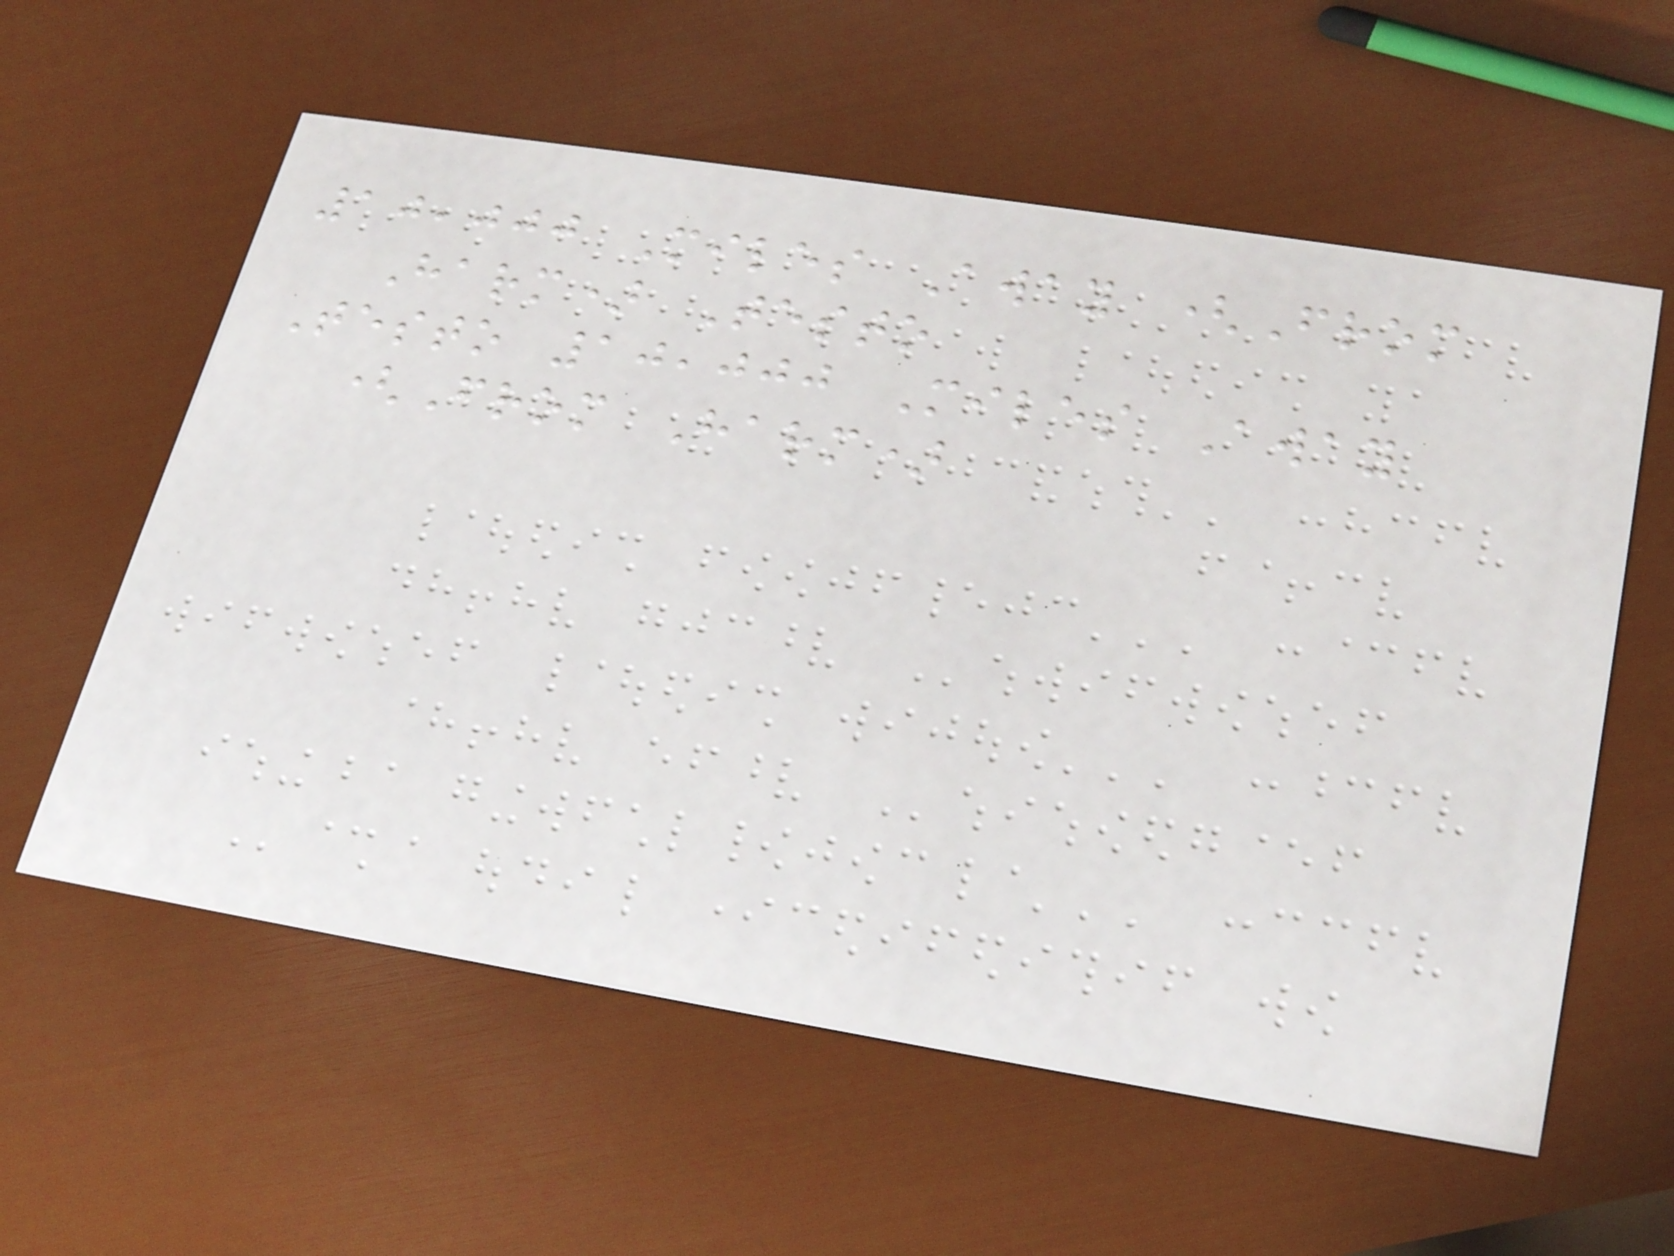10,000 Miles Away (From
Harm) Testo
Testo 10,000 Miles Away
(From Harm)
